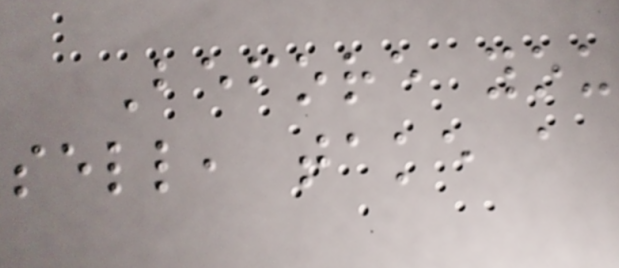Before you
sell, take a
